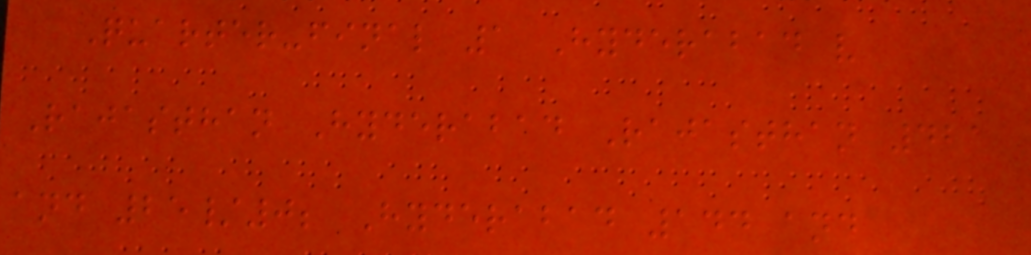Quarter-final 1 Hyderabad v
Rajasthan Hyderabad Rajasthan 421
and 25/0; Hyderabad 144 and
